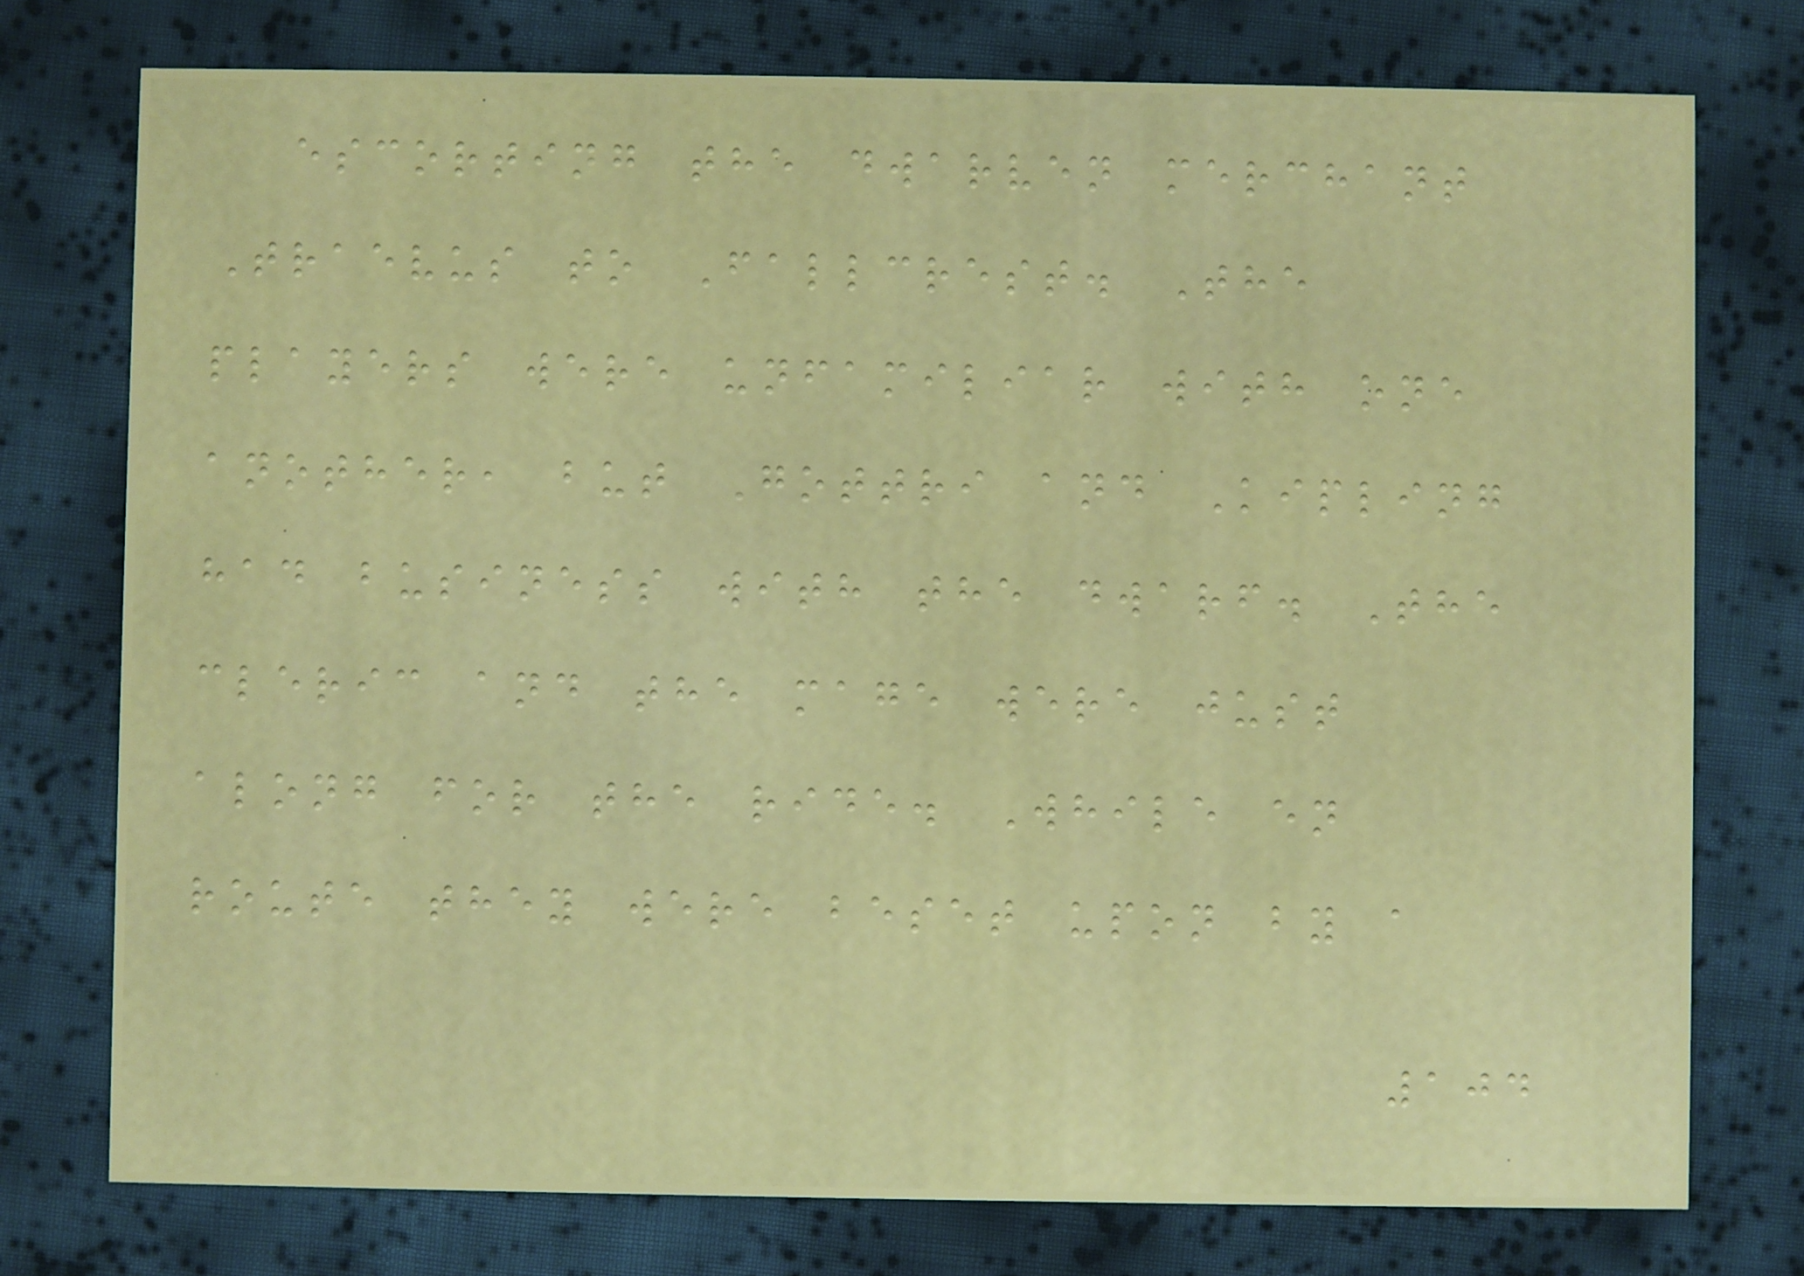escorting the dwarven merchant
Traevus to Fallcrest. The
players were unfamiliar with one
another, but Gottri and Kipling
had business with the dwarf. The
cleric and the mage were just
along for the ride. While en
route they were beset upon by a
104
